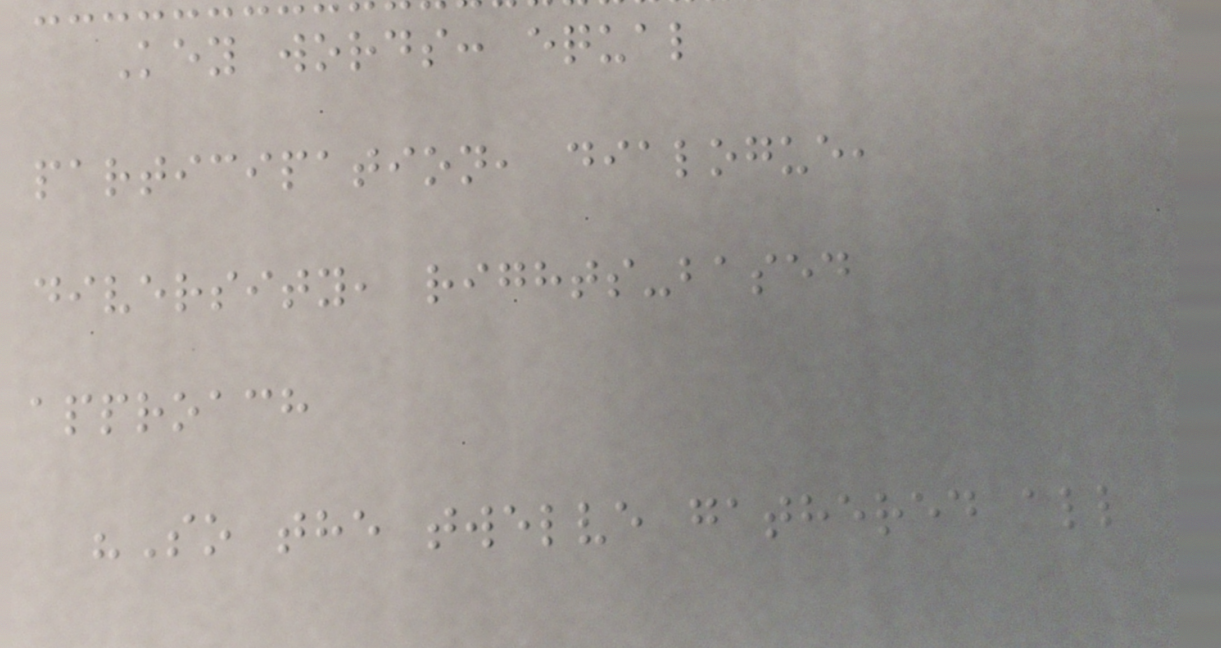Key words: equal
participation, dialogue,
diversity, rights-based
approach
"So the twelve gathered all
